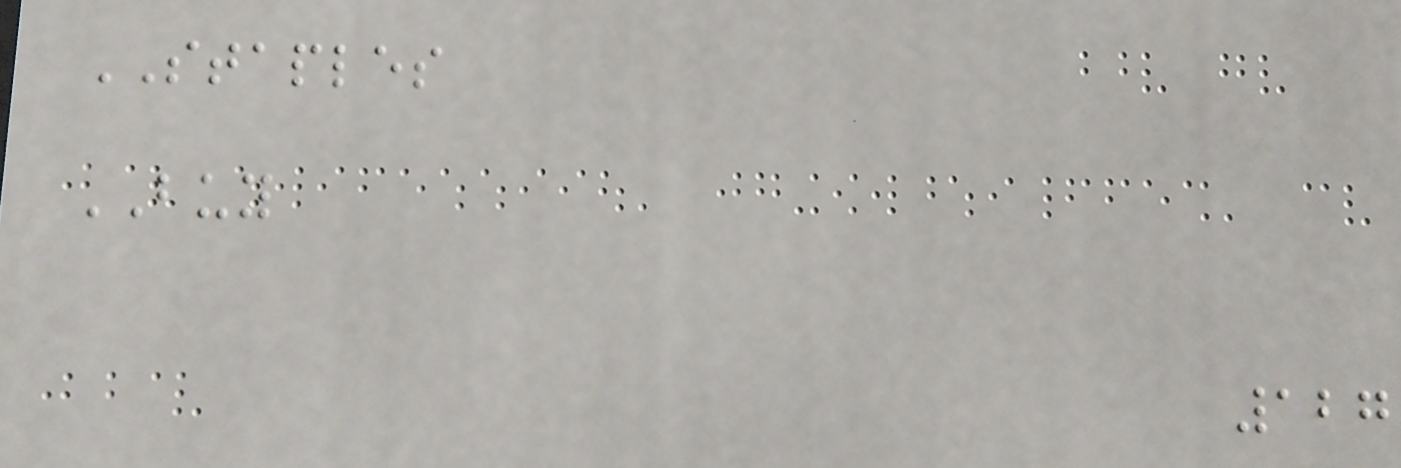STAPLES
BUY
127
